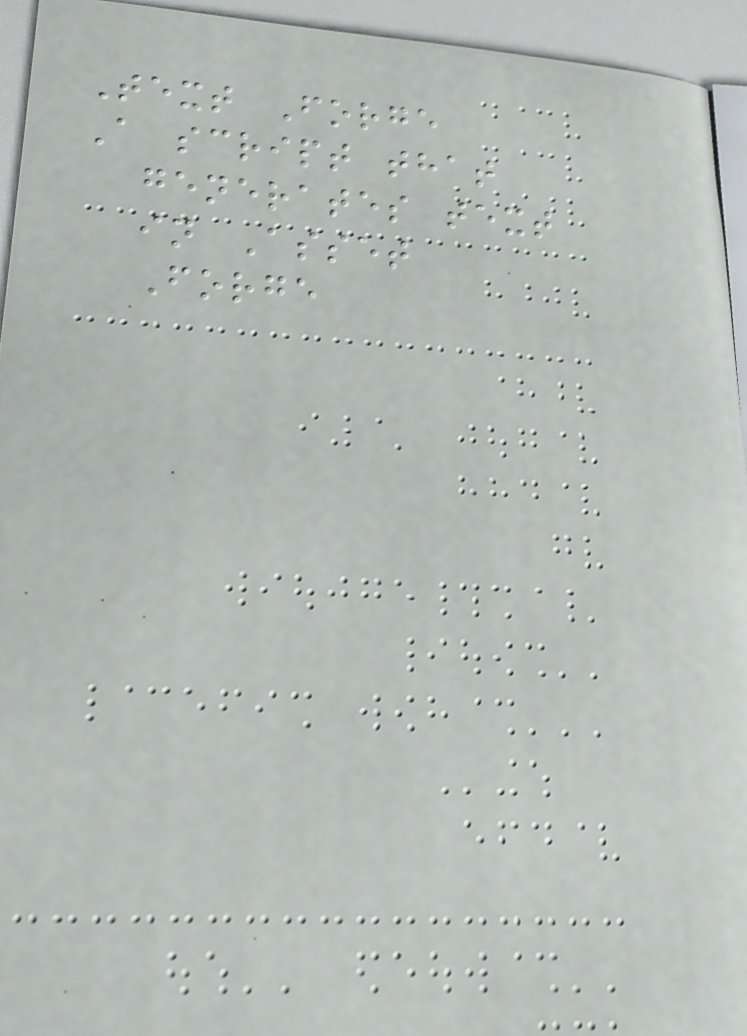Text Forge
A script that
generates text
in Asset
Forge
